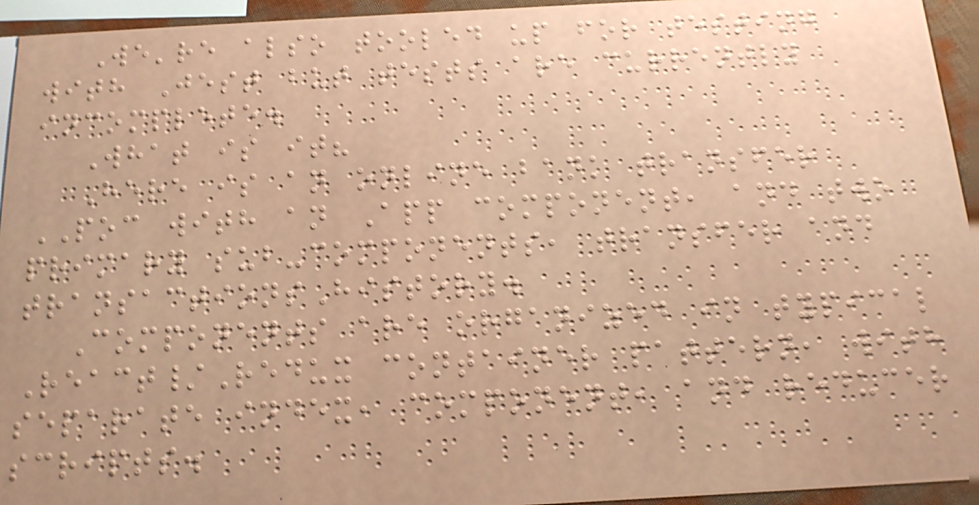We're also tooled up for testing
with Jest but tests are currently
incomplete.
What is it?
Here is an online bank transfer
POC with an App component, and two
primary sub-components, transfer and
transactionsHistory.
Components are organized in typical
React/Redux container pattern, with
separate index, component, and reducer
scripts.
